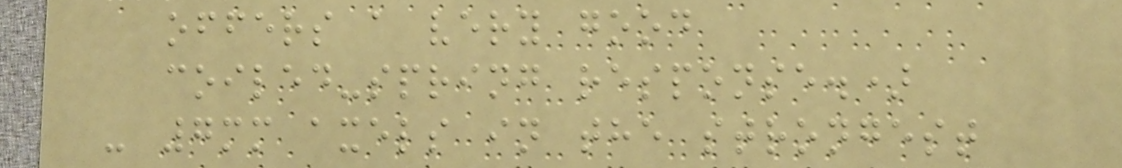offers a very good
coiled-spring response.)
- 7mm axels in the strongest
